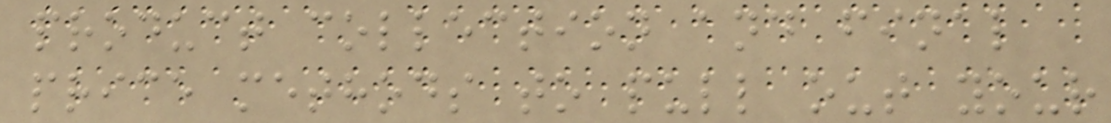product collection and final
price methods to pull out your
